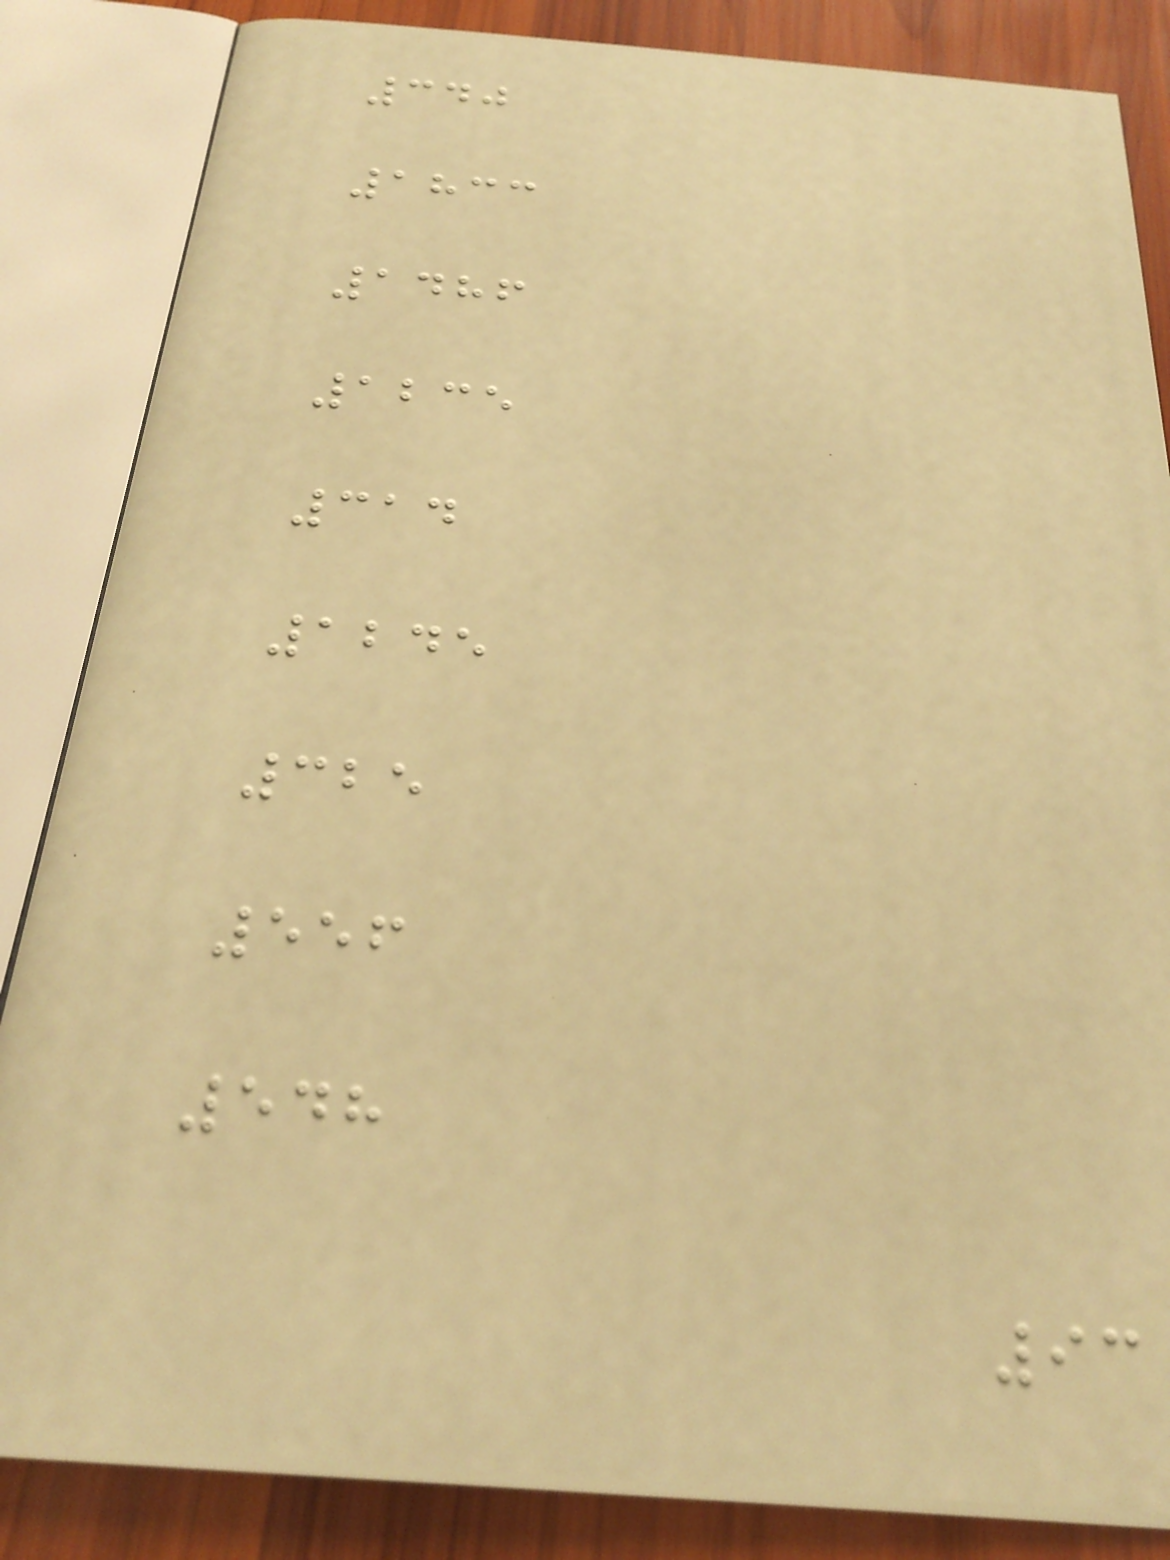340
1833
1486
1235
314
1245
325
556
548
93
